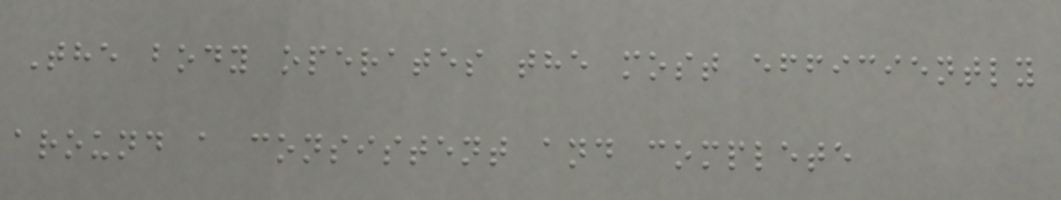The body operates the most efficiently
around a consistent and complete
